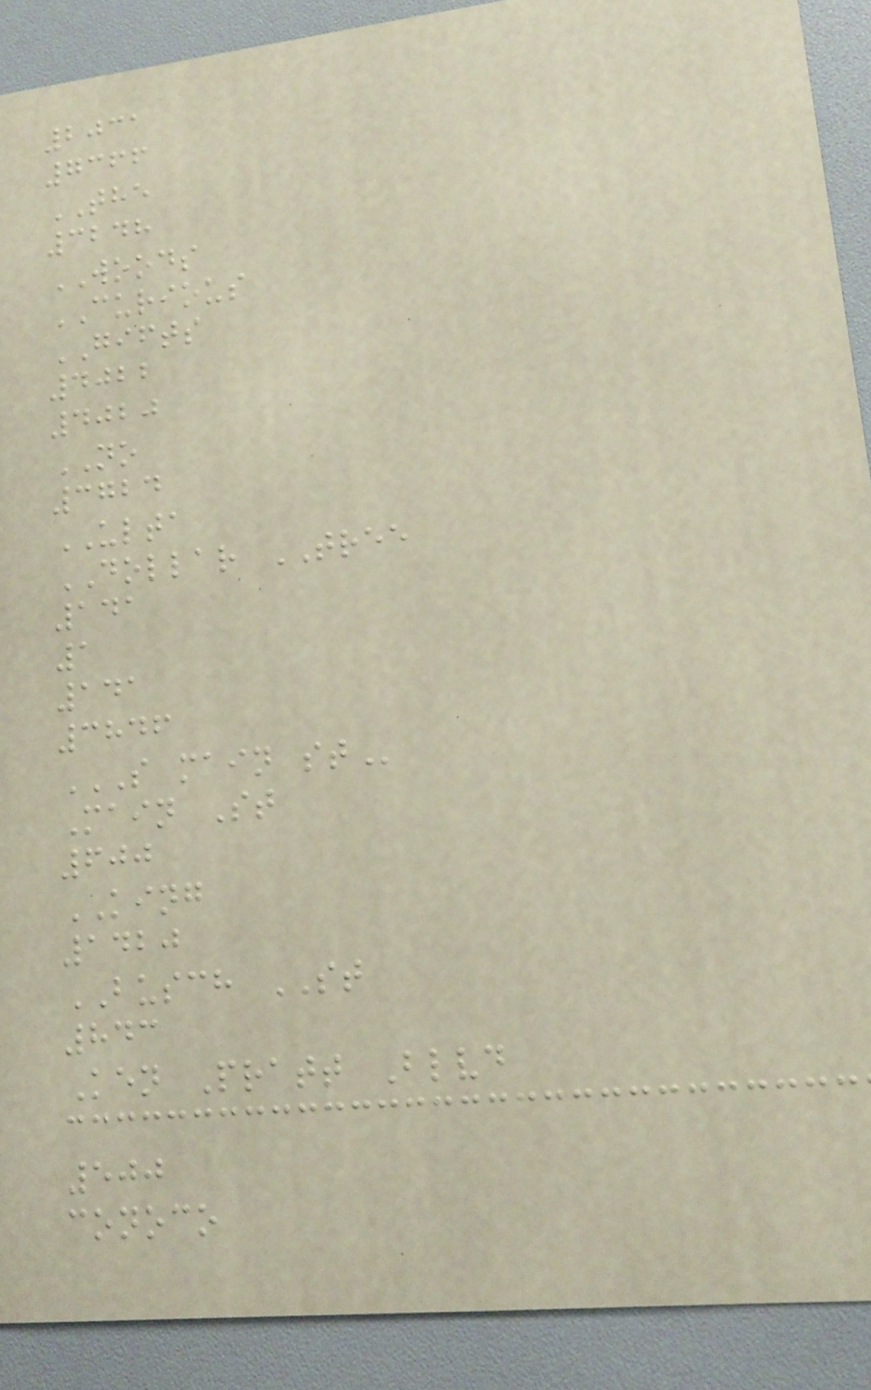2031
7366
THE
3248
WOODS
CURIOUS
GIFTS
4022
4020
NO
3724
ULTA
DOLLAR TREE
141
1
141
3846
S MAIN ST
Main St
600
KING
1420
BUSCH ST
843
Ken Pratt Blvd
500
conoco
